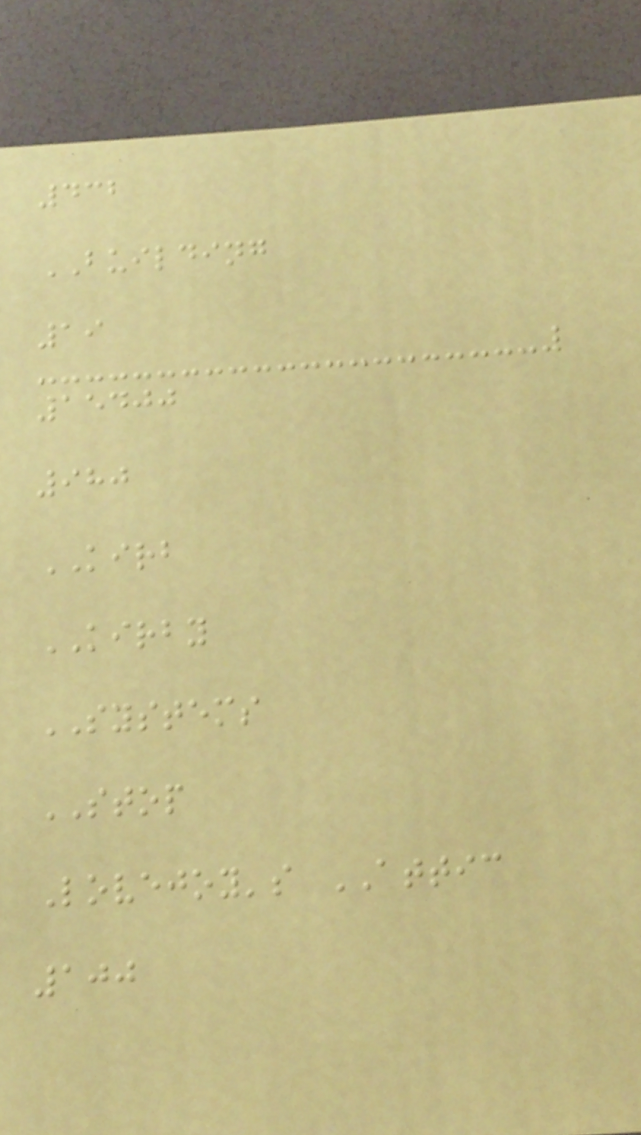432
BUILDING
19
15400
980
KIRB
KIRBY
SYSTEMS
STOP
Lovejoy's ATTIC
100
